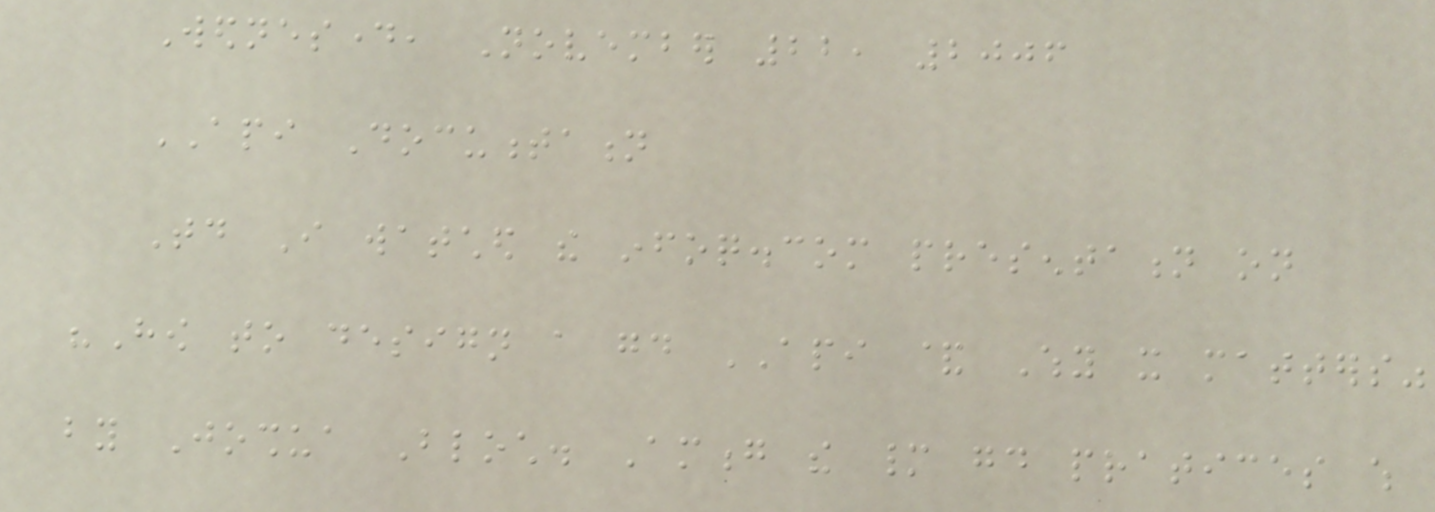Wednesday, November 22, 2006
API Documentation
Today I watched the infoq.com presentation on
"How to design a good API & Why it matters"
by Joshua Bloch. Among the many good pratices which
